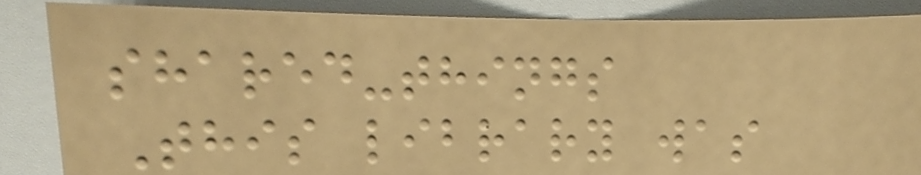shared-things
This library was
